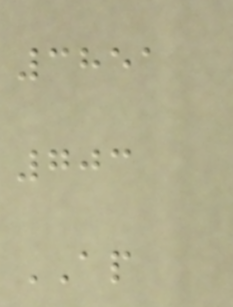3851
703
AP
